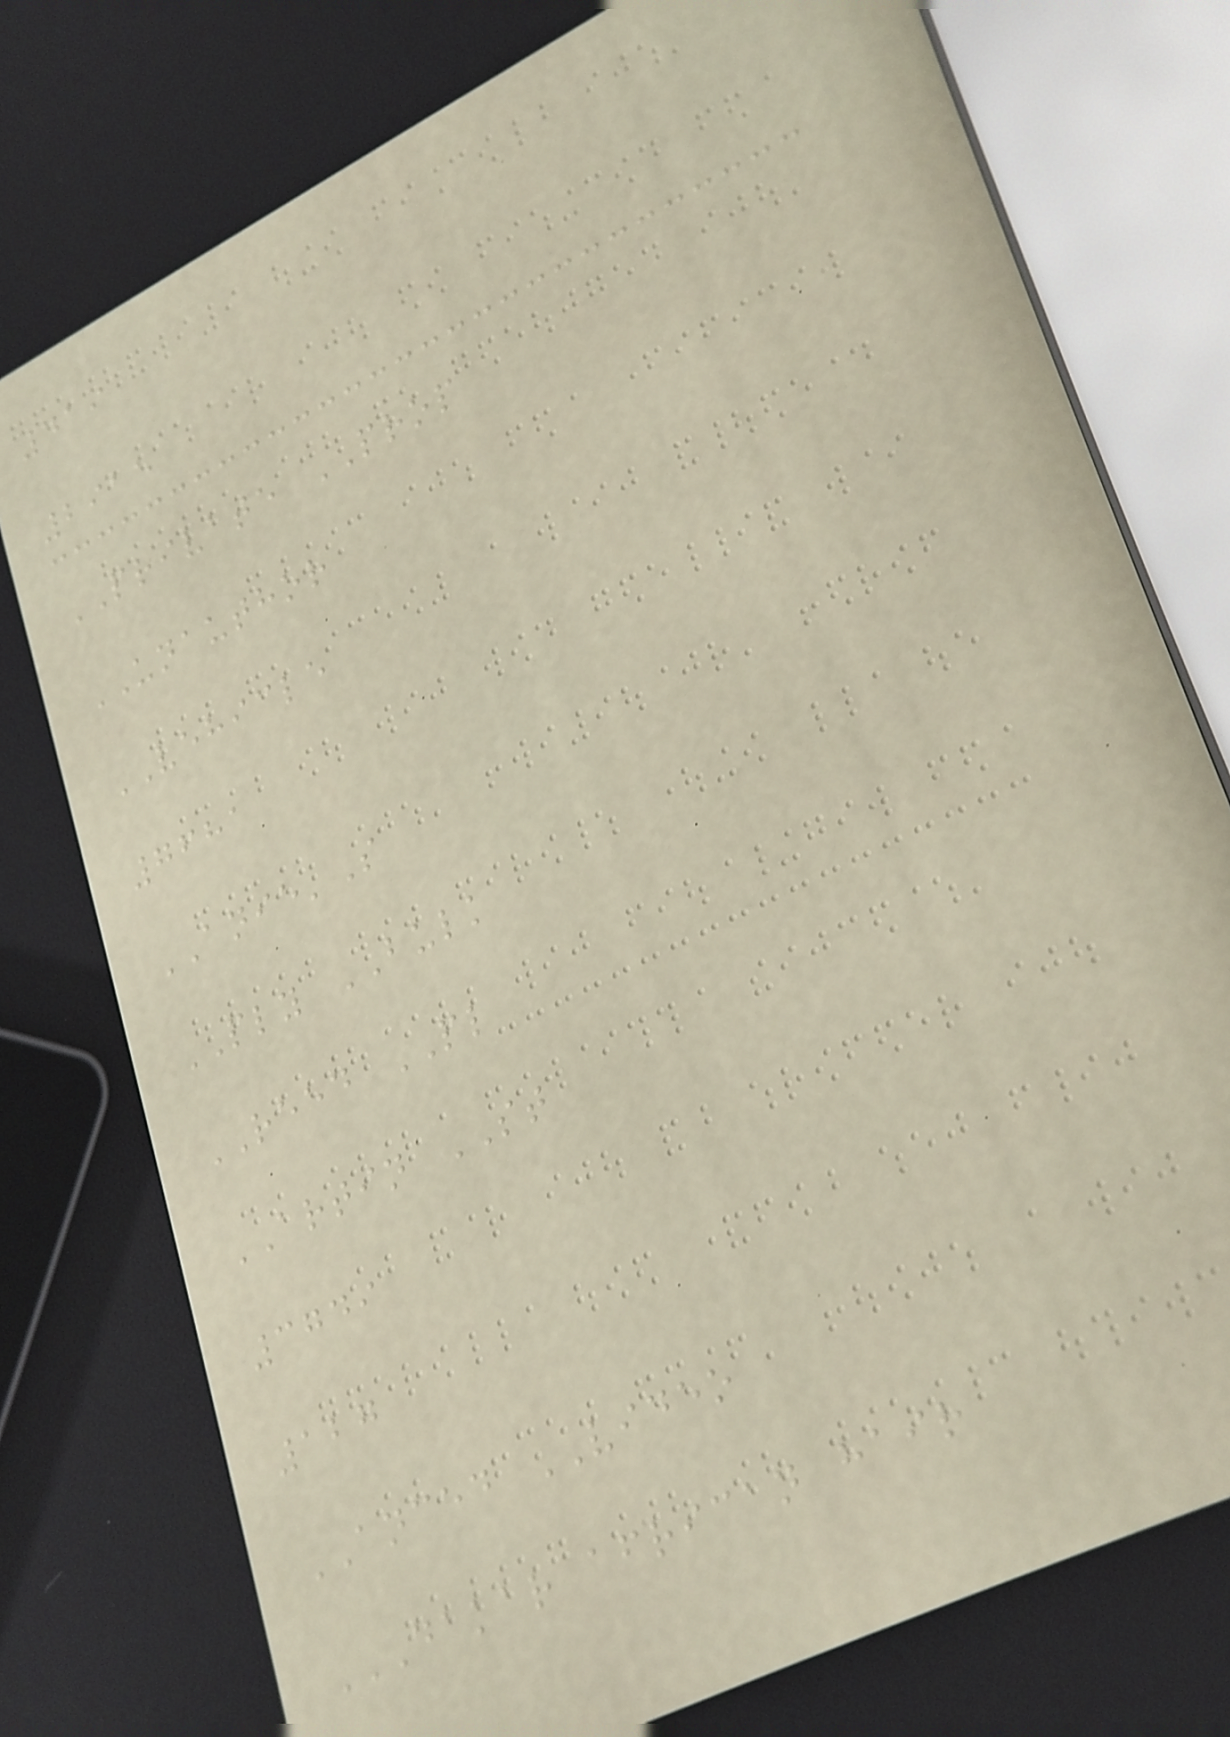419
2915
PRIVATE PROP
UNAUTHOR
VEHICLE
7681
ANIE'S
PLY BULK
REED PL
ARTIN ST
3749
127
ANCED VIDEO
DAKAR AFRICAN HAIR
